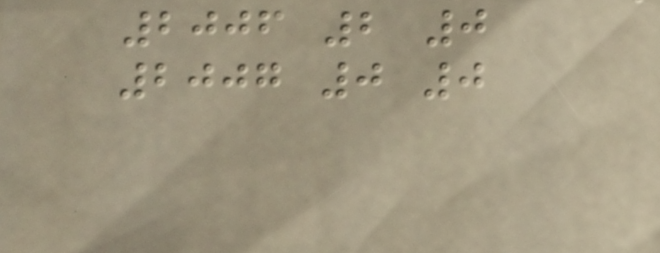2006 2 0
2007 0 0
